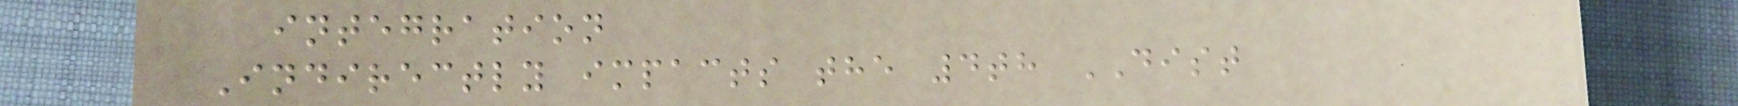integration
Indirectly impacts the 4th DIST
